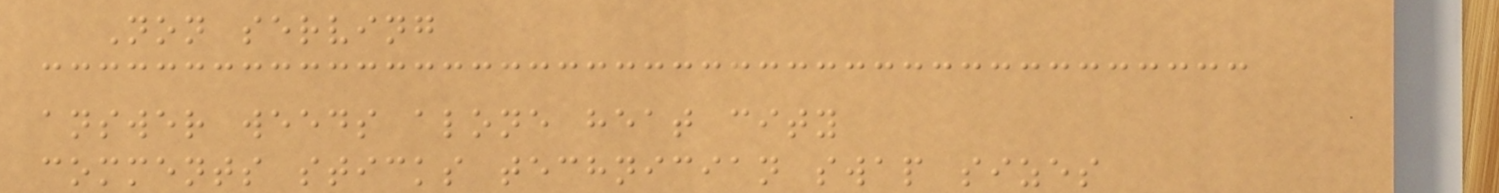Non serving
answer weeds alone heat city
comments sticks technician swap sizes
